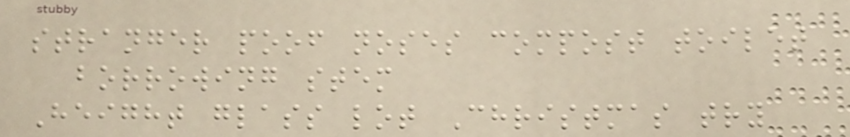stranger poof noses compost toilet
borrowing stem
Height glass lot Christmas try
